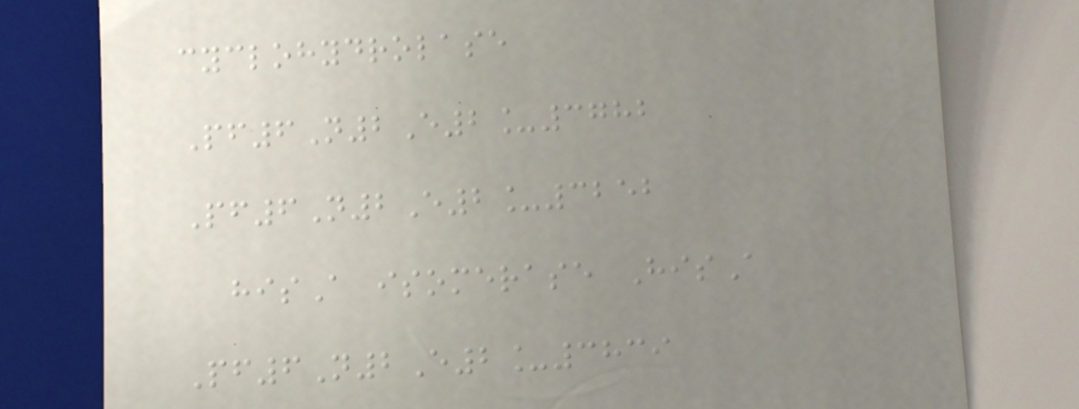cyclohydrolase
Pf6N2E2_3782
Pf6N2E2_3252
hisA isomerase HisA
Pf6N2E2_3839
